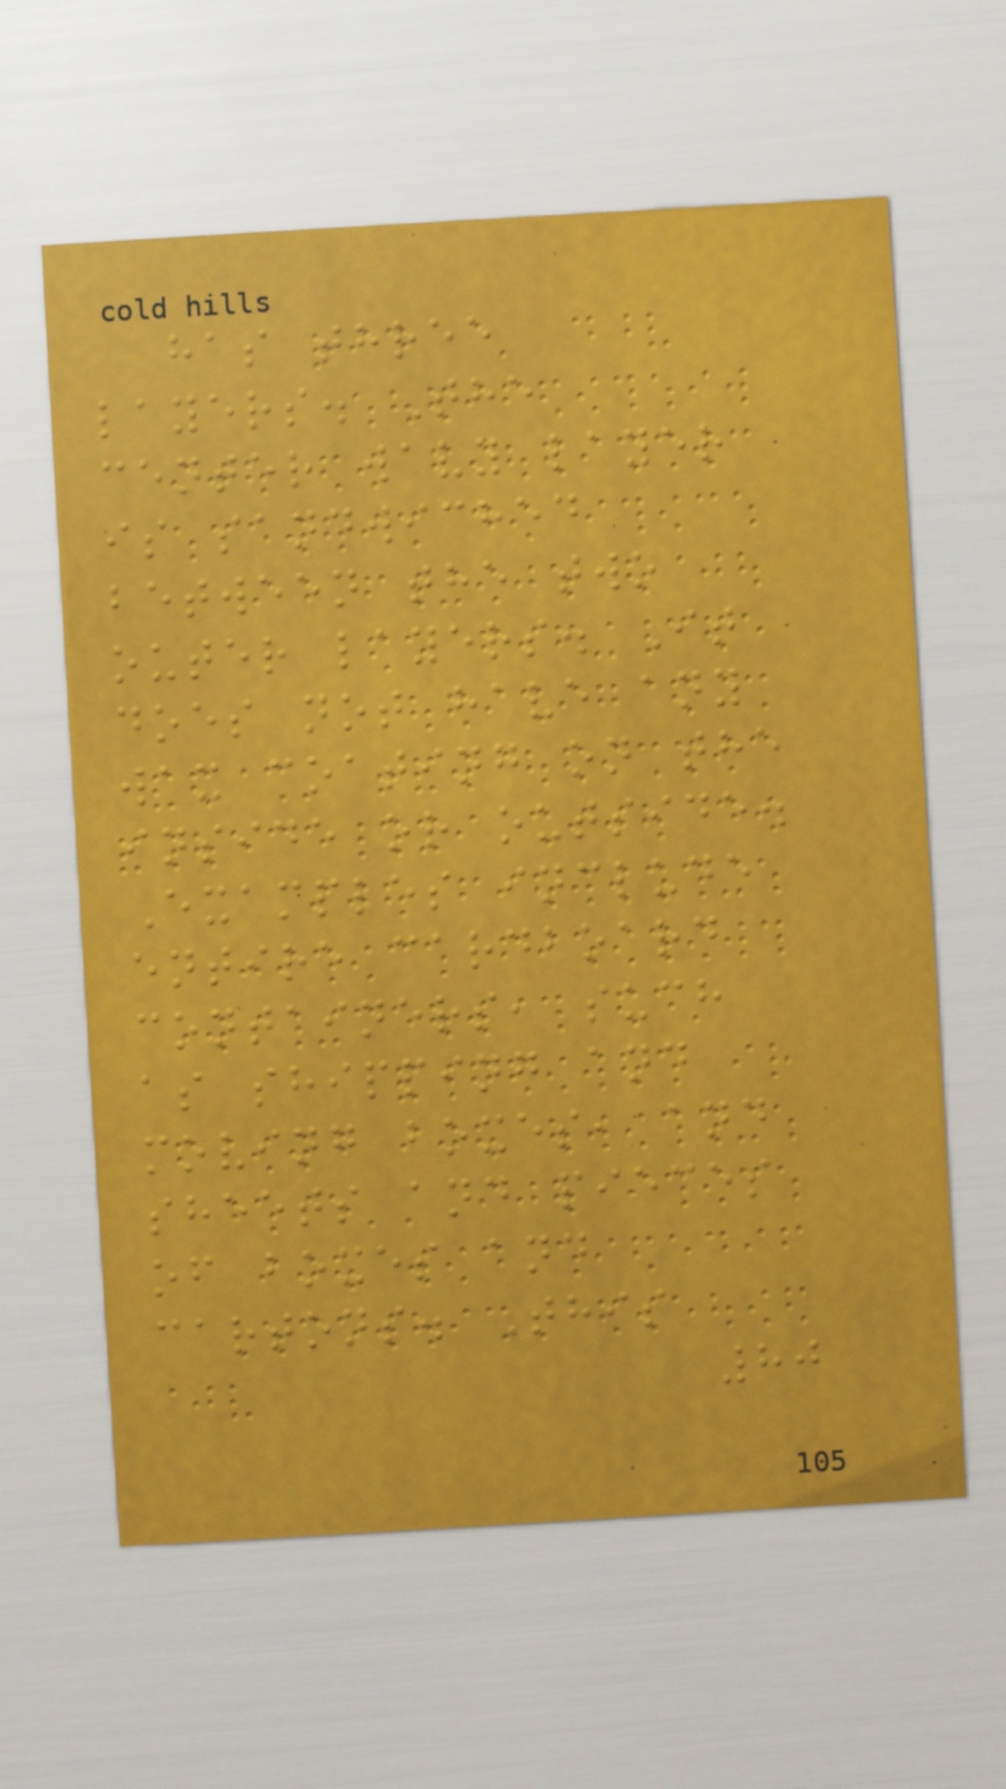has three
layers. The
center wavy layer
is sandwiched
between the two
outer layers. It
does not have any
wax coating on the
inside or outside.
Examples include
entire cardboard
containers, such
as shipping and
moving boxes, and
sheets and pieces
of boxes and
cartons. This
80
